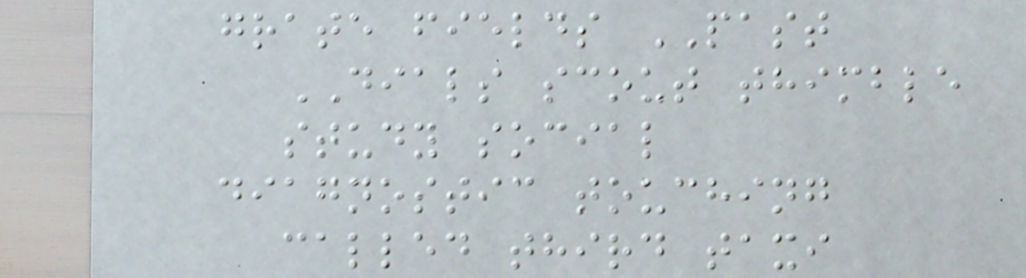grate fields PAST
DIALS scout thimble
study social
diagnostic touching
called third taxi
